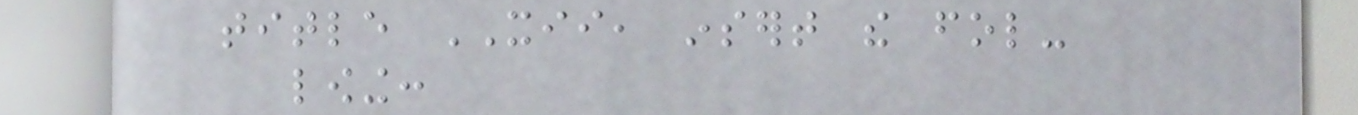title XII, insert the fol-
lowing:
